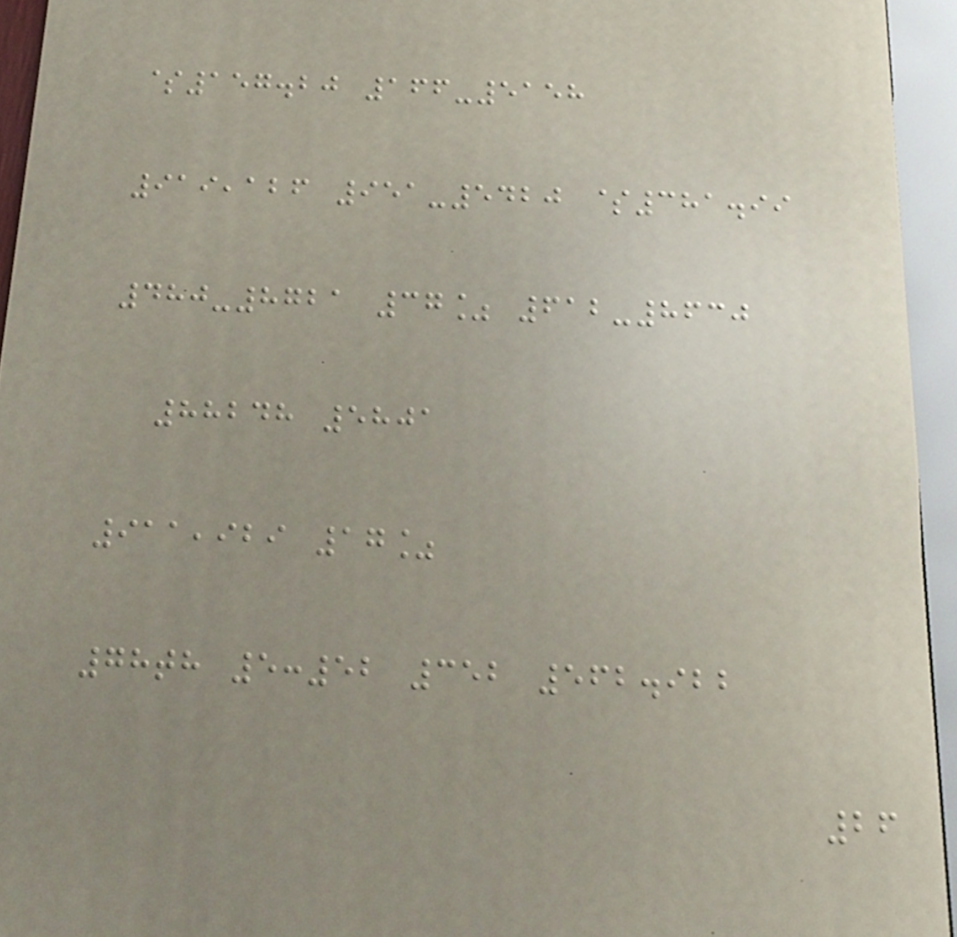$157.20 166-5158
919,126 951-5420 $381.99
480-8721 37% 612-8630
88248 5801
911,929 17%
78th 5:52 352 562.922
26
